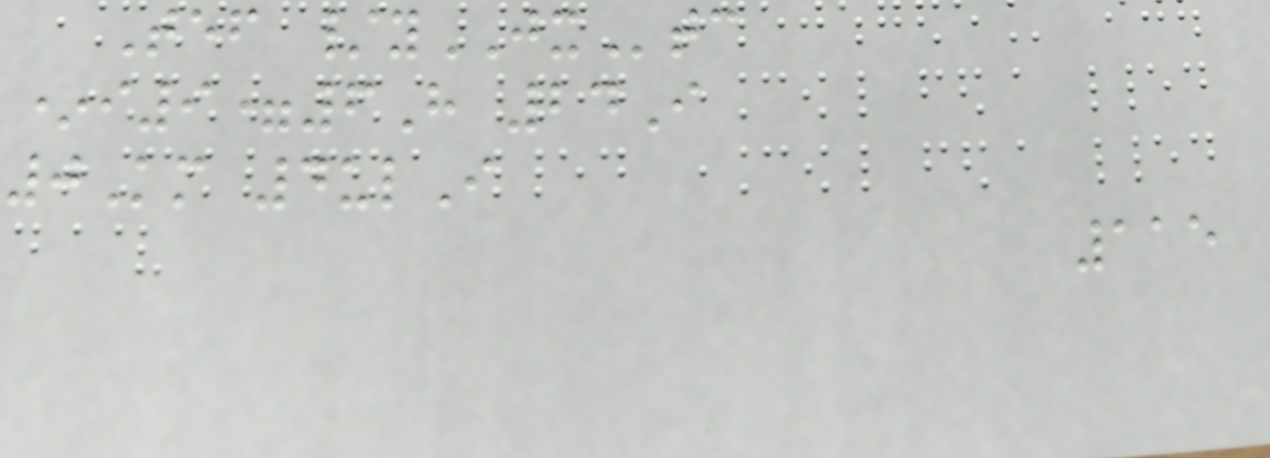Tef /yJXtc
*i9=6H 24I
0Km 4ulI
115
